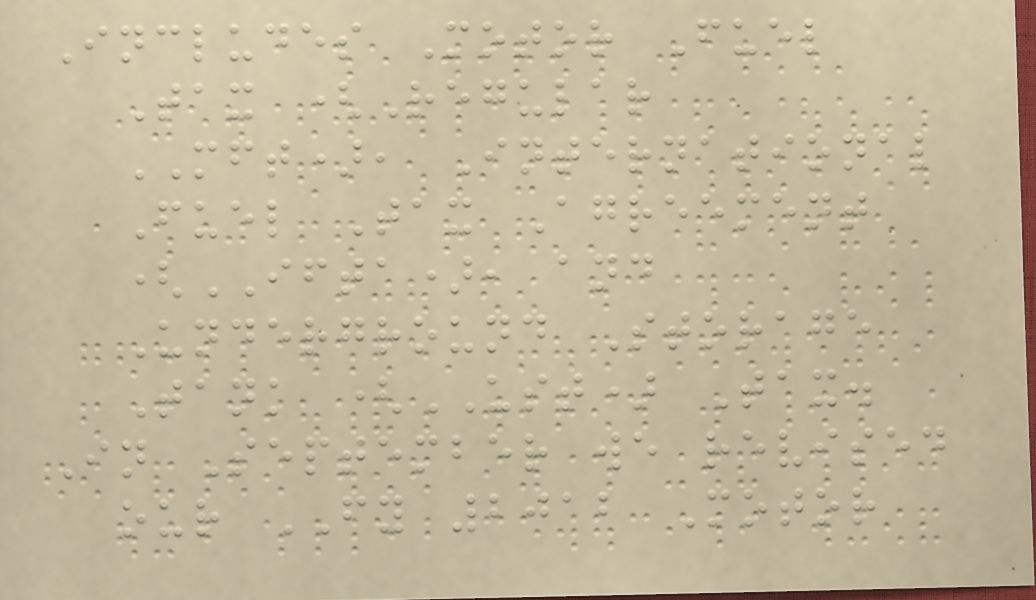Includes Motor Fuel
Tax (Regular
MFT), International
Fuel Tax Agreement
(IFTA), and
Underground Storage
Tank (UST) Tax.
In September we revised
our FY 2012 Motor
